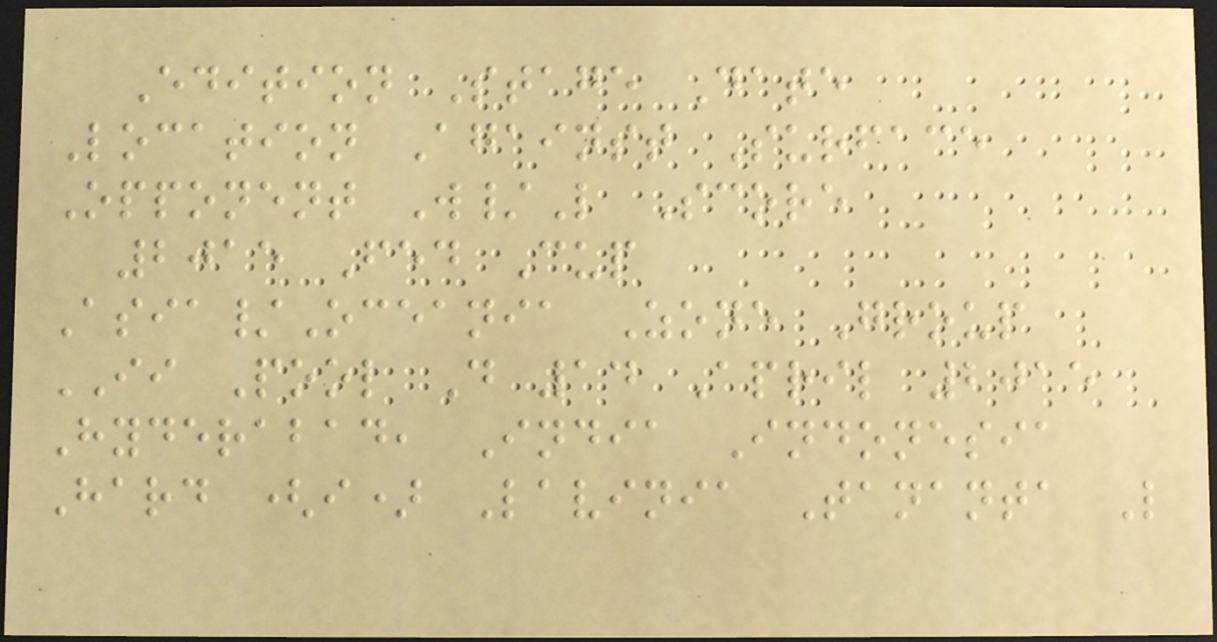Edition Stage Date
Location Against Surface
Opponent W/L Score
2015 Fed Cup
Asia/Oceania Zone Group
II Pool D 14 April 2015
Hyderabad, India Indonesia
Hard (i) Lavinia Tananta L
